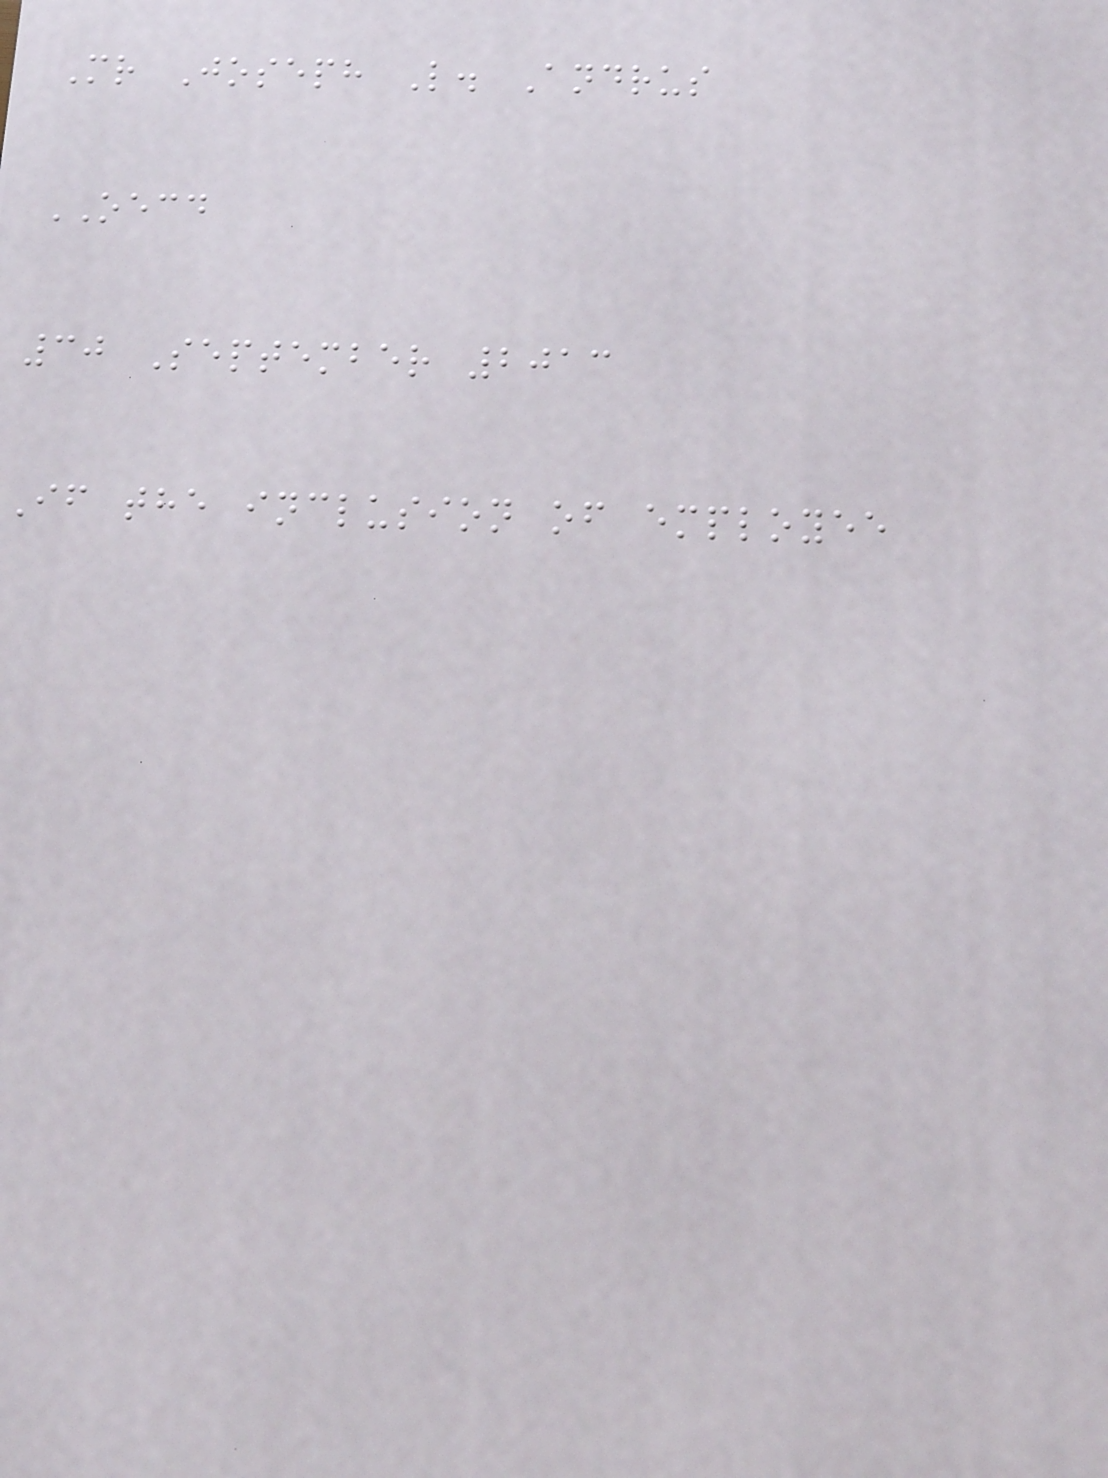Mr Joseph L. Andrus
OECD
30 September 2013
If the inclusion of employee
